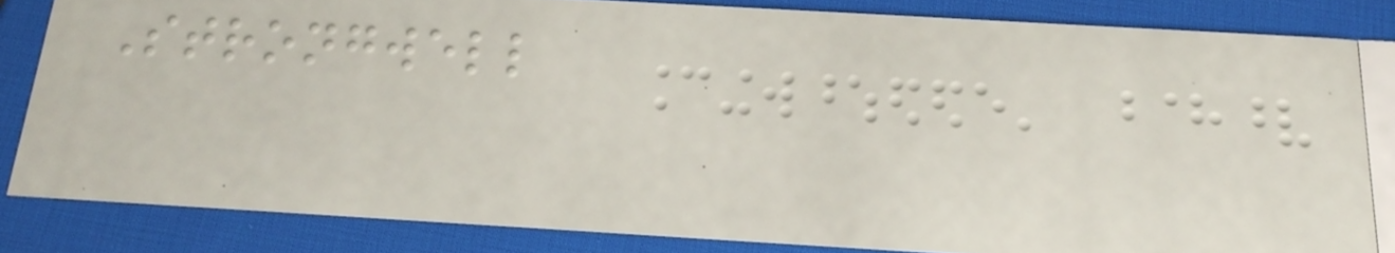Strongwell
